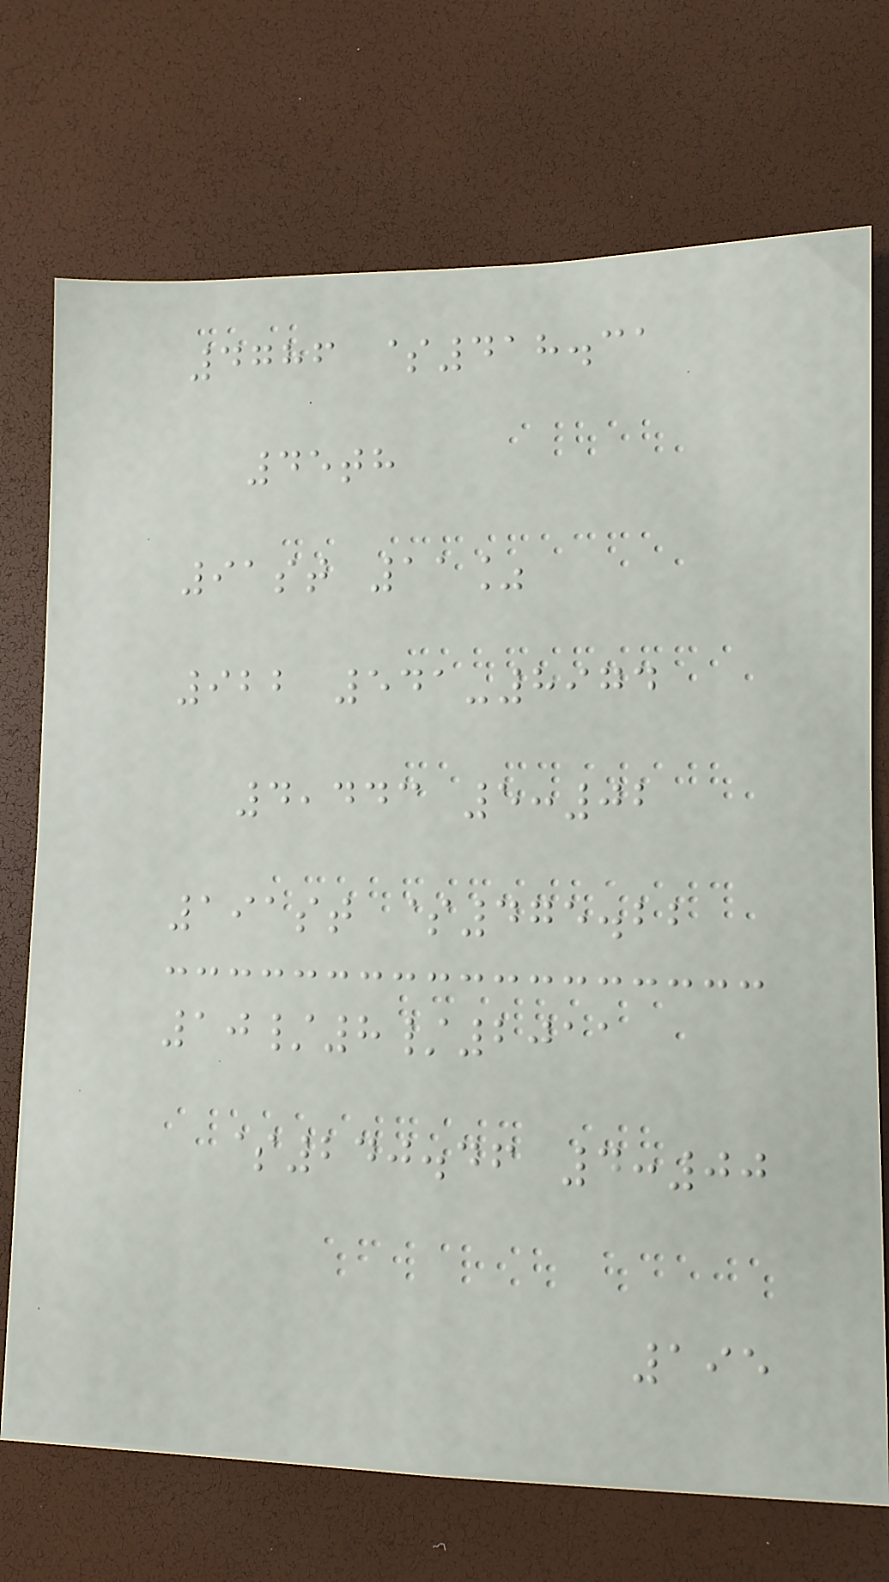4786 $418.31
45th
91st 11%
922 541-8974
4,443 5:02
191st $475.22
10/8/2011
$240.46 4:00
195
